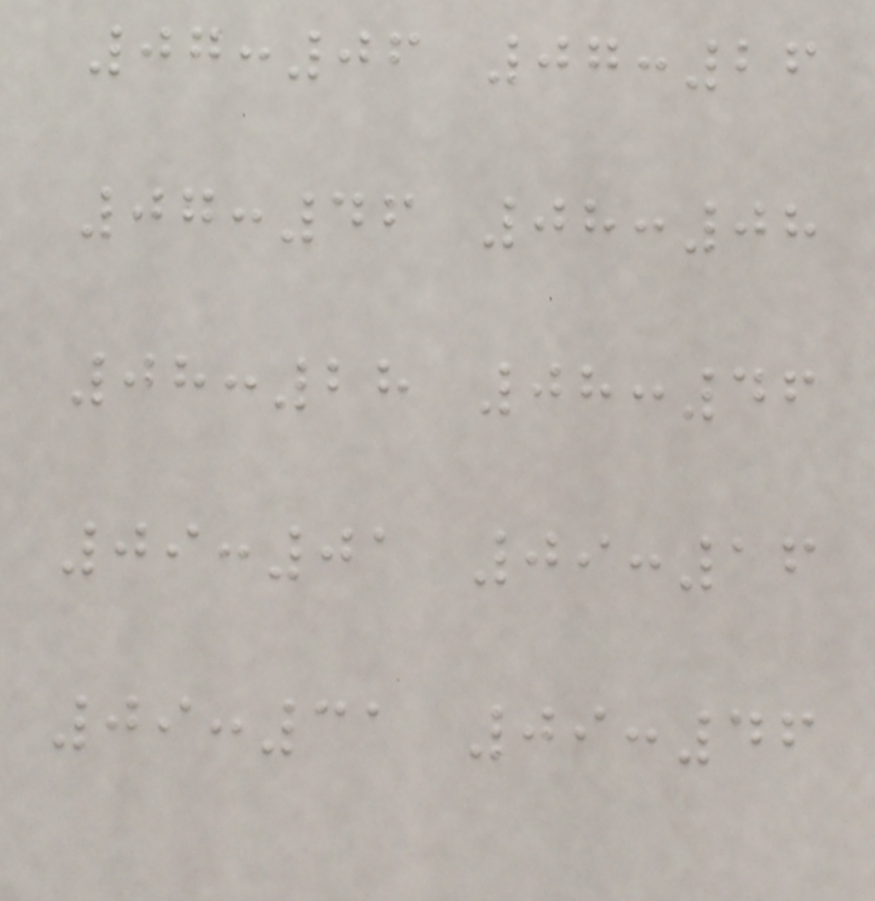07:06 07:26
07:46 08:08
08:28 08:46
09:01 09:16
09:31 09:46
